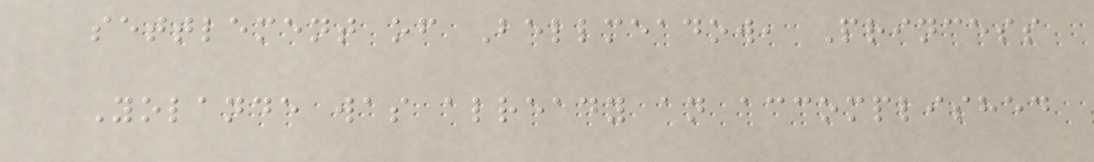settlement of Bellmeadow, Princess
Yolande was already an accomplished
